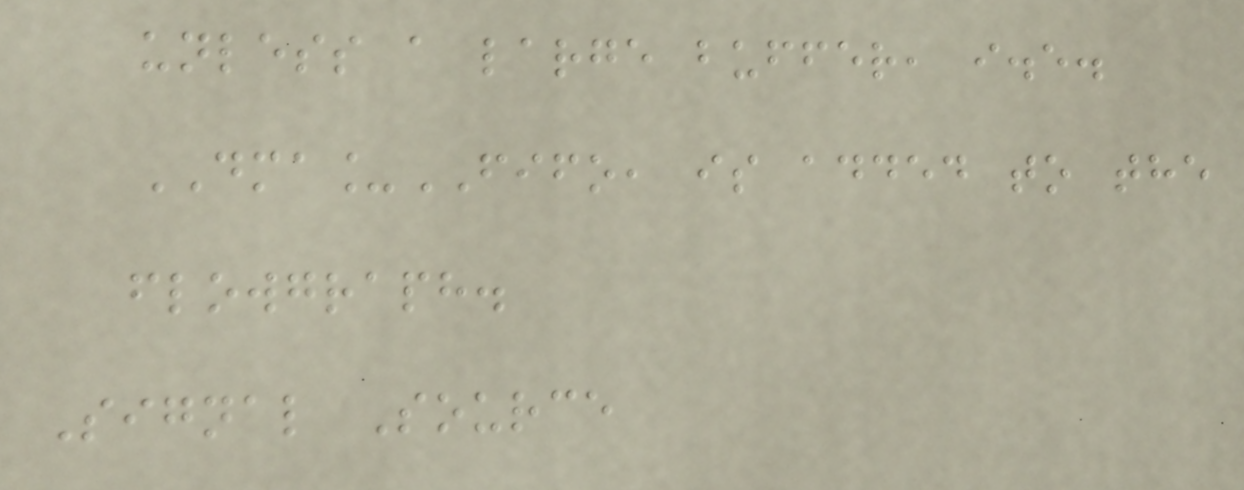unless a large buffer, i.e.
DMA_FIFO, is added to the
flowgraph.
Signal Source
